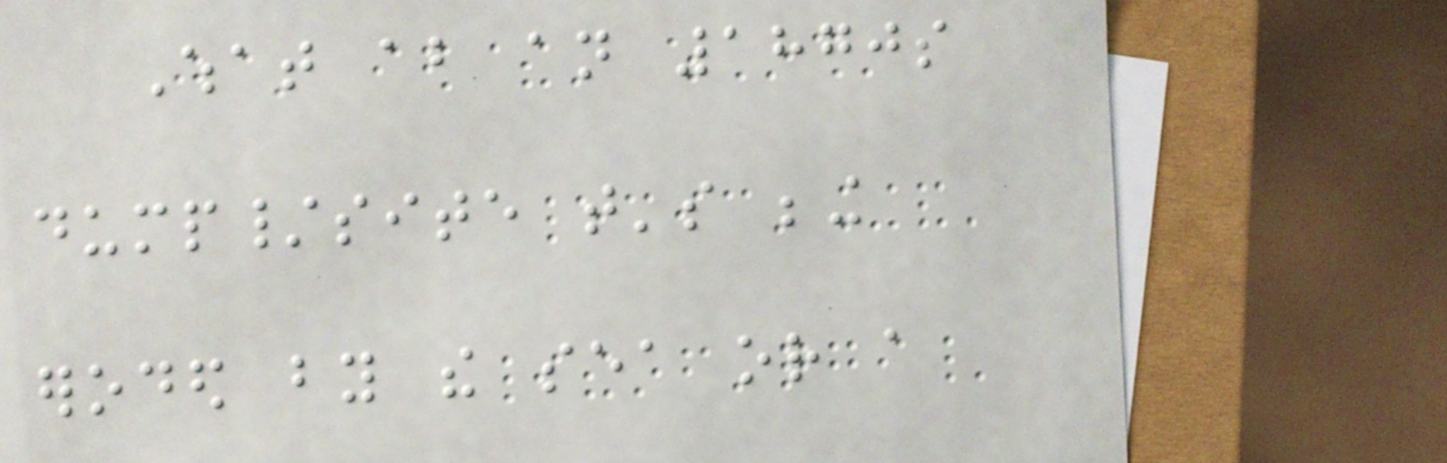What about an 1870s
dump/site that's being
eroded by the sea or a
